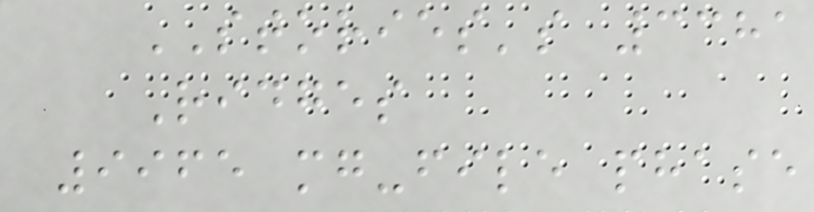STORIES's 3381
Ridges
9965 mg-file phase
